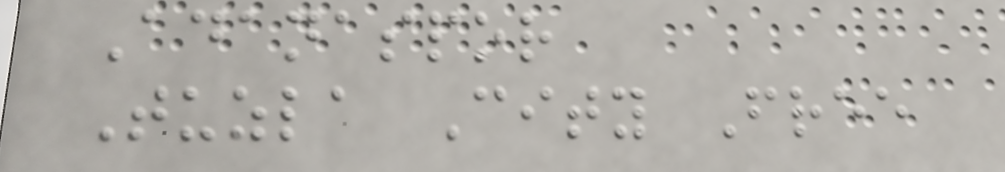Adanaspor
Tuzla City Free
